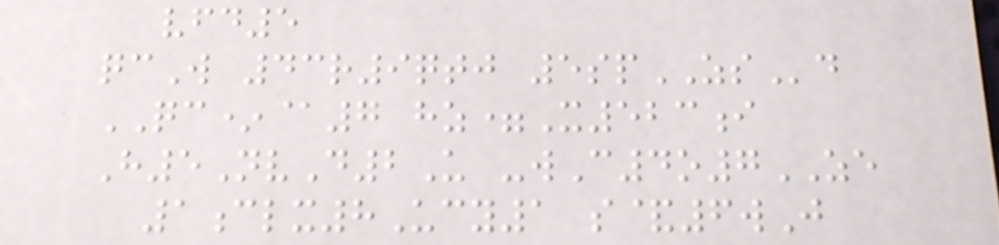vfd5
qcW 43r9qtj 5spZSd
QC*@7 hz=X523i
H5NvD2U -wC4o7ZE
1clx8Ucy1 s&6wJ
